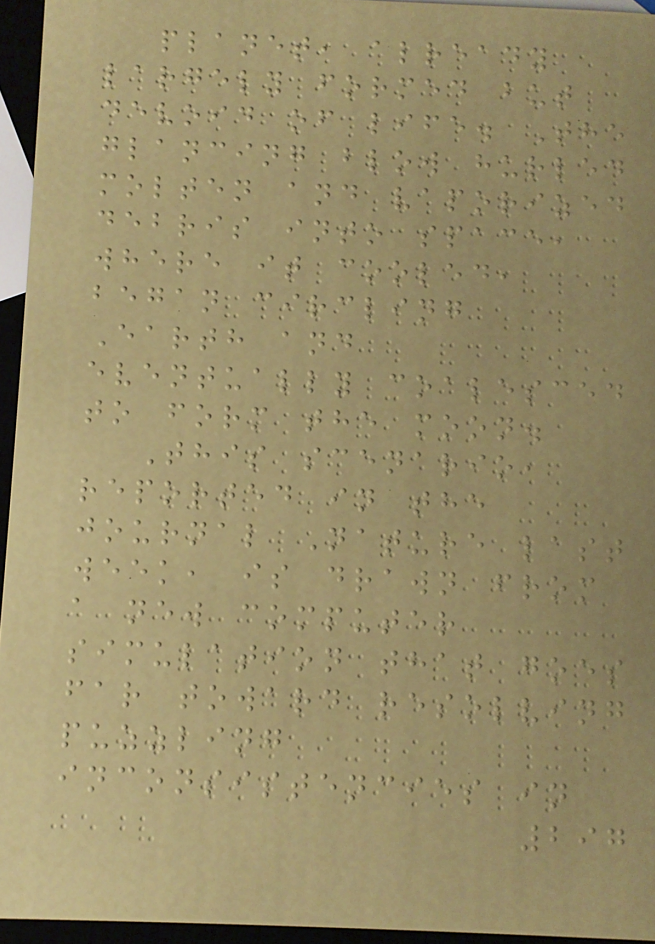planet, already
largely formed but
devoid of life. The
glancing blow hurled
molten and vaporized
debris into space,
where it cooled,
began circling
Earth and
eventually coalesced
to form the moon.
This scenario,
reported in the
journal Nature last
week, is drawn from
a new computer
simulation that goes
far toward resolving
puzzling
inconsistencies in
297
